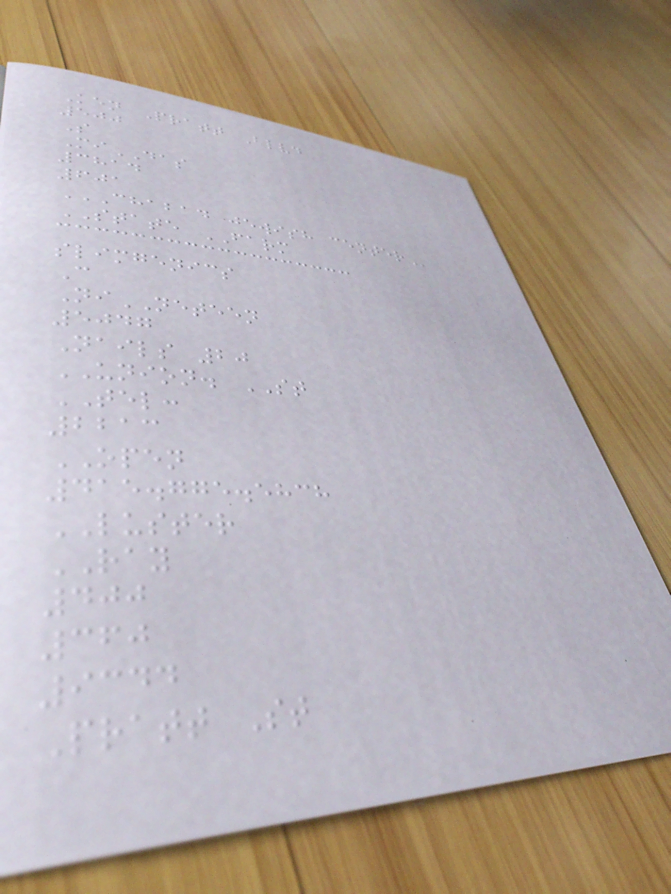Ken Pratt Blvd
500
S
MiDAS
3814
601
CHABAD JEWISH CENTER
STATE FARM
slimgenics
C
NiNETEEN
5047
Nails 20
UNION. ST
TEL:
2213
OPEN
415.775.5838
LUSTER
RAY
400
360
9344
Pratt St
